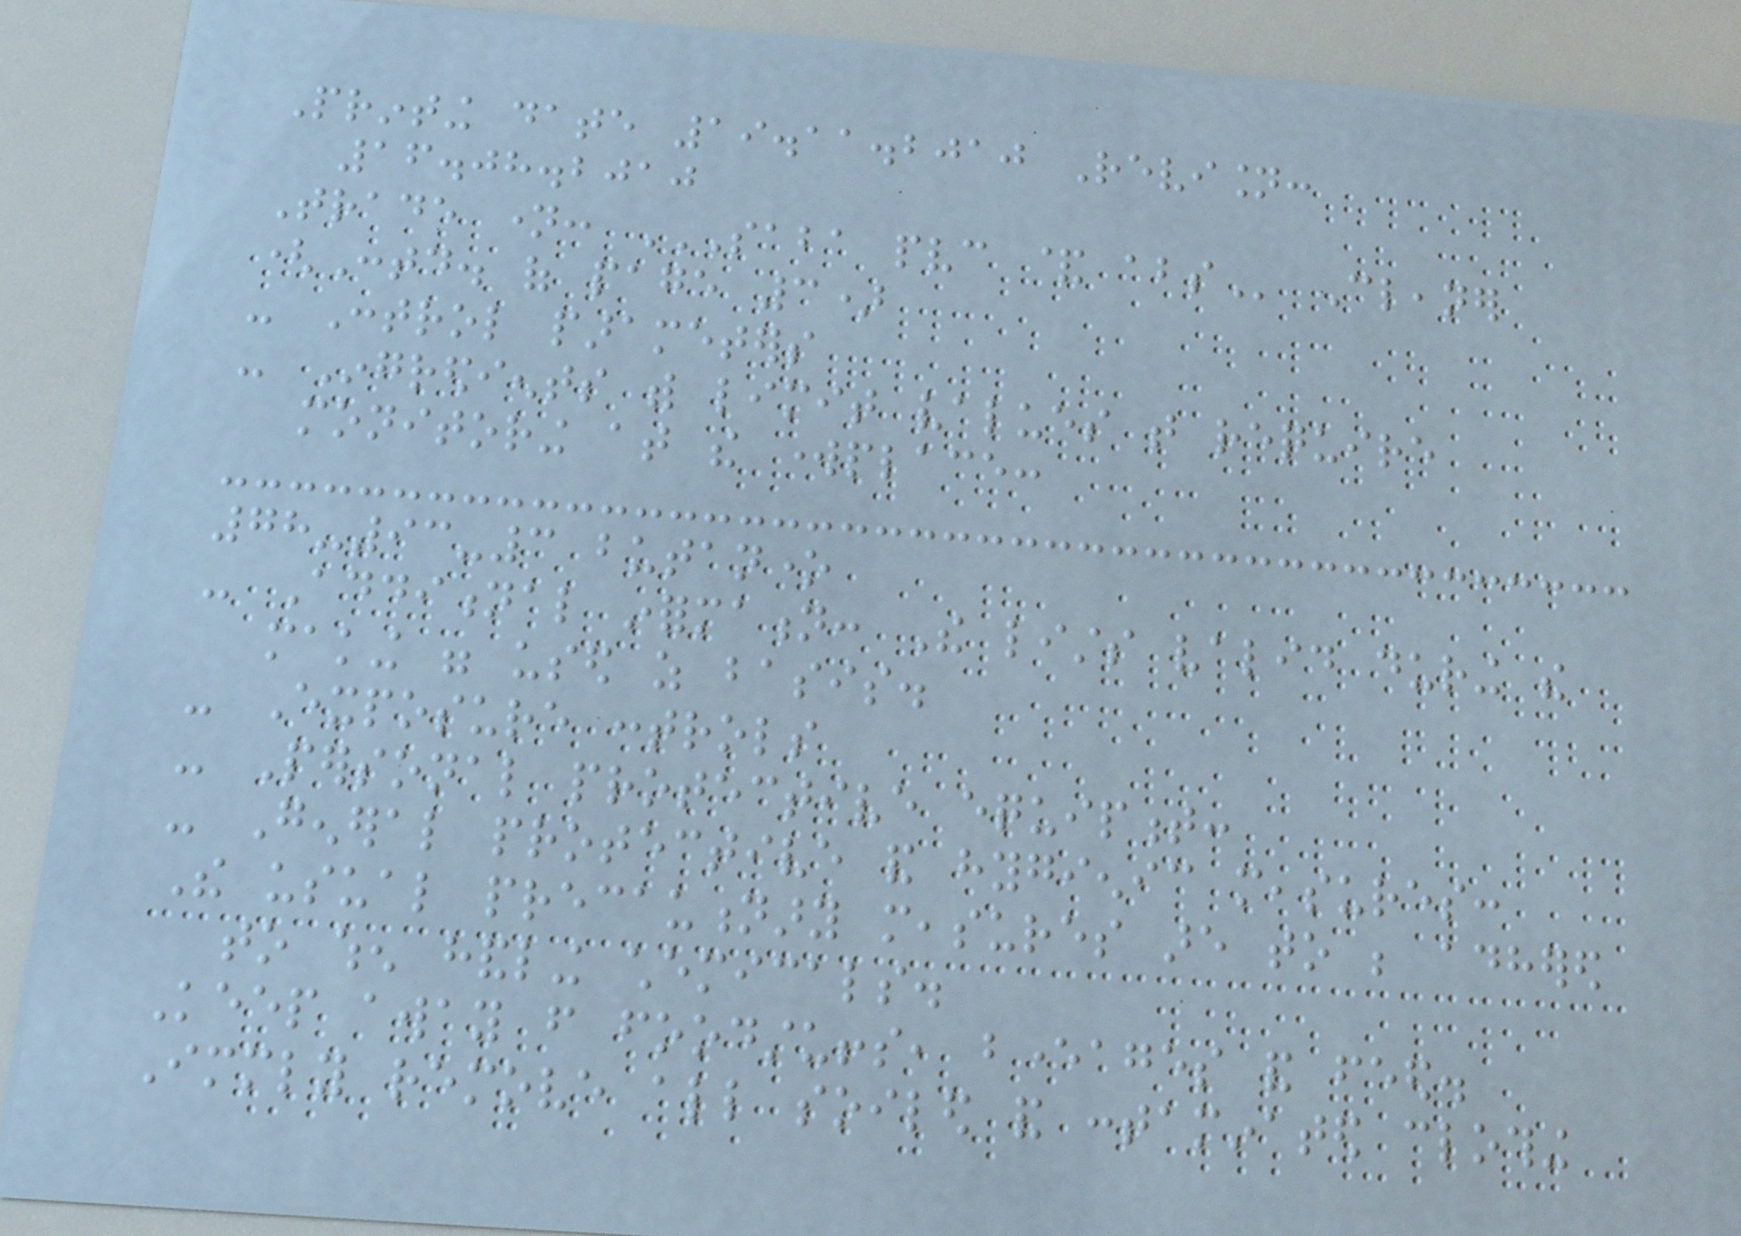Printing date 19.11.2010 Revision:
16.08.2010
Trade name: SABA PVC & ABS Cleaner
(Contd. of page 3)
- Control parameters
- Ingredients with limit values that require
monitoring at the workplace:
78-93-3 butanone
- Additional information: The lists valid during the
making were used as basis.
- Exposure controls
- Personal protective equipment:
- General protective and hygienic measures:
The usual precautionary measures are to be adhered
to when handling chemicals.
Keep away from foodstuffs, beverages and feed.
Immediately remove all soiled and contaminated clothing
